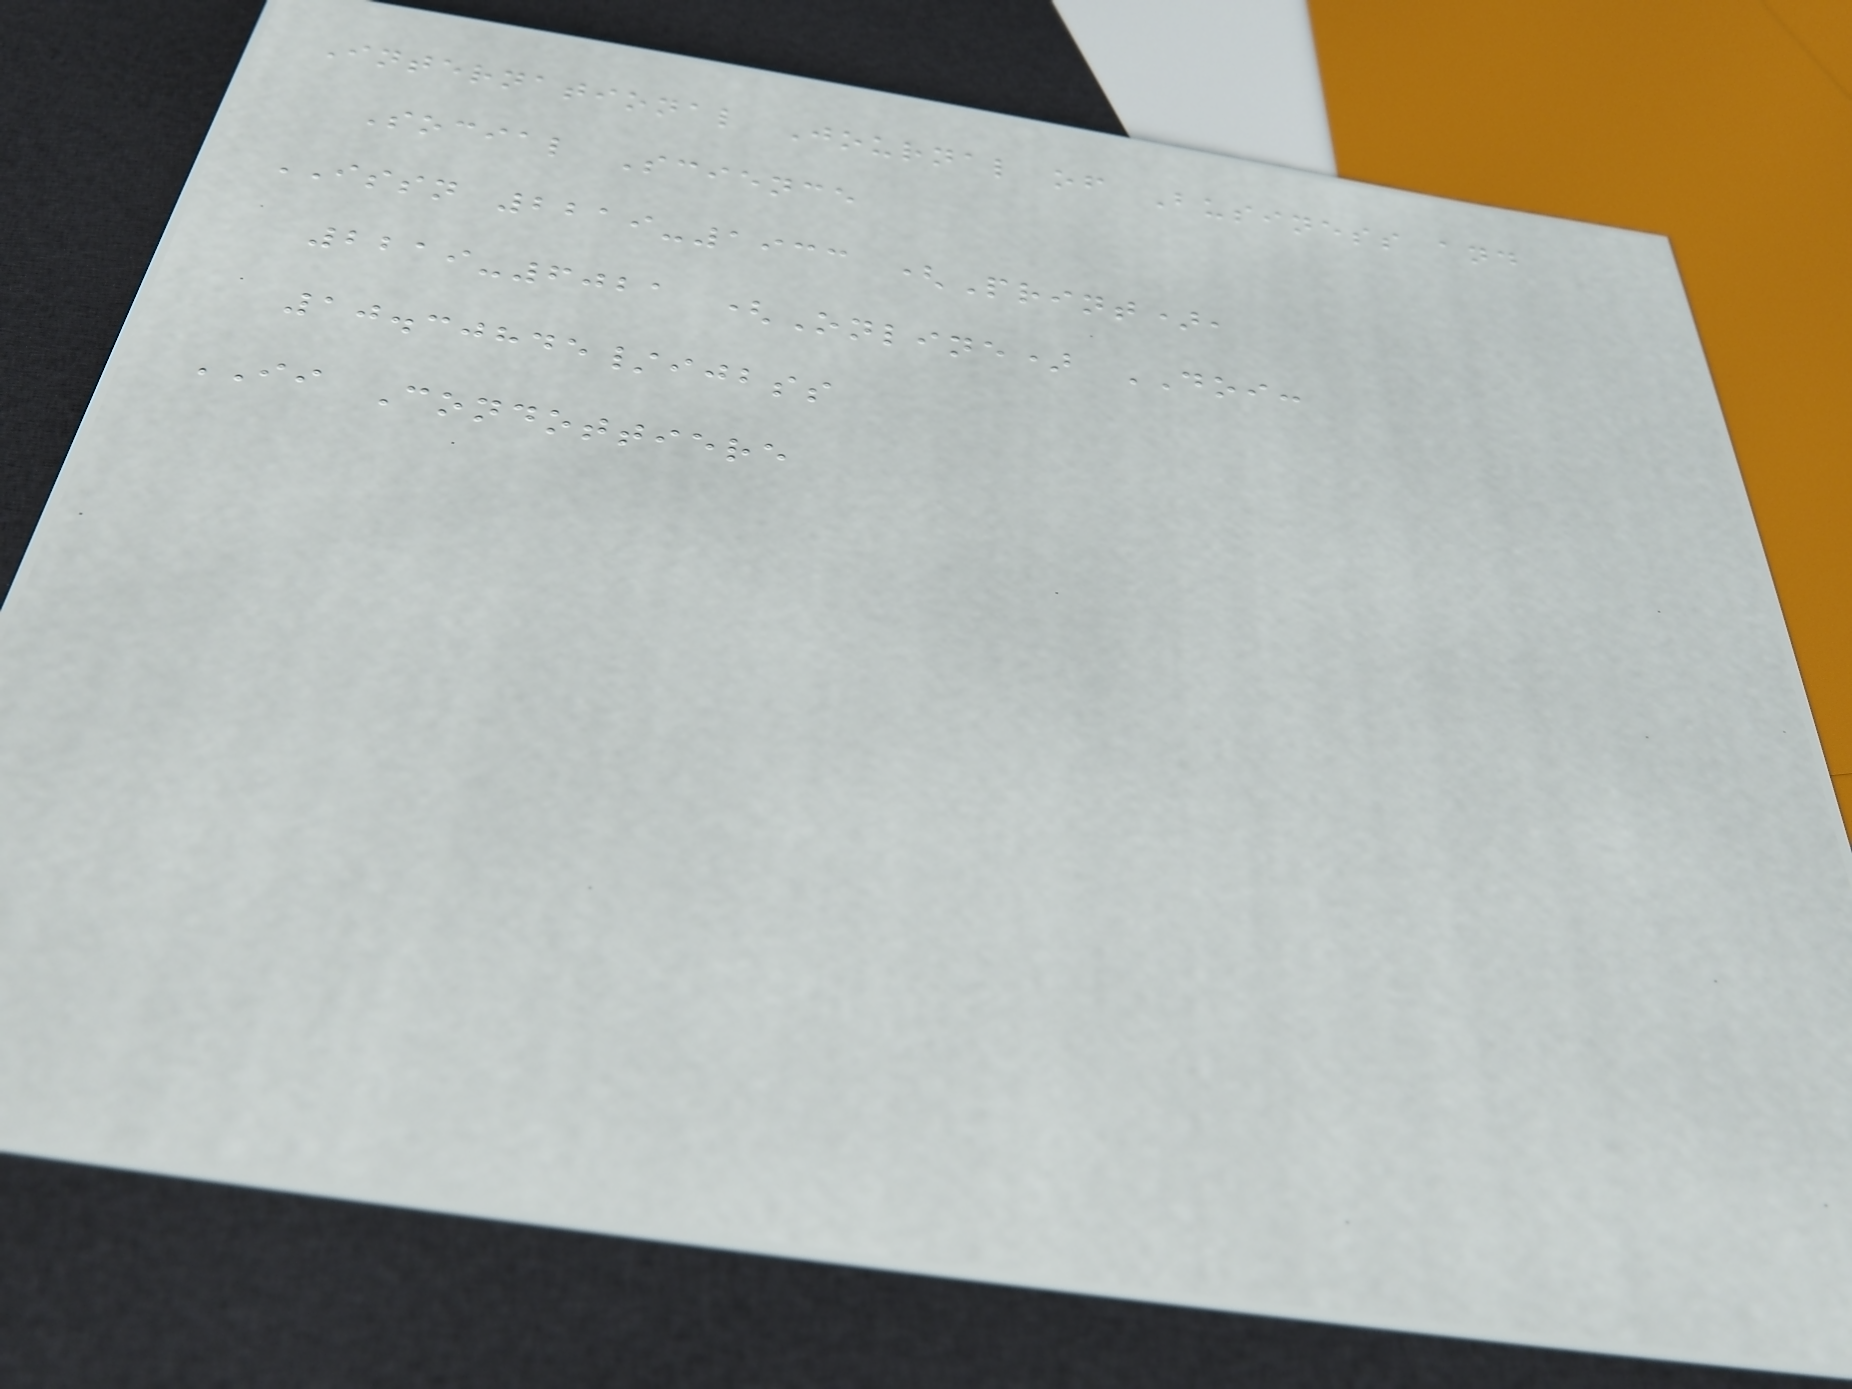International Journal of Business and
Social Science
ISSN 2219-1933 (Print),
2219-6021 (Online) DOI:
10.30845/ijbss
II Condottiere
